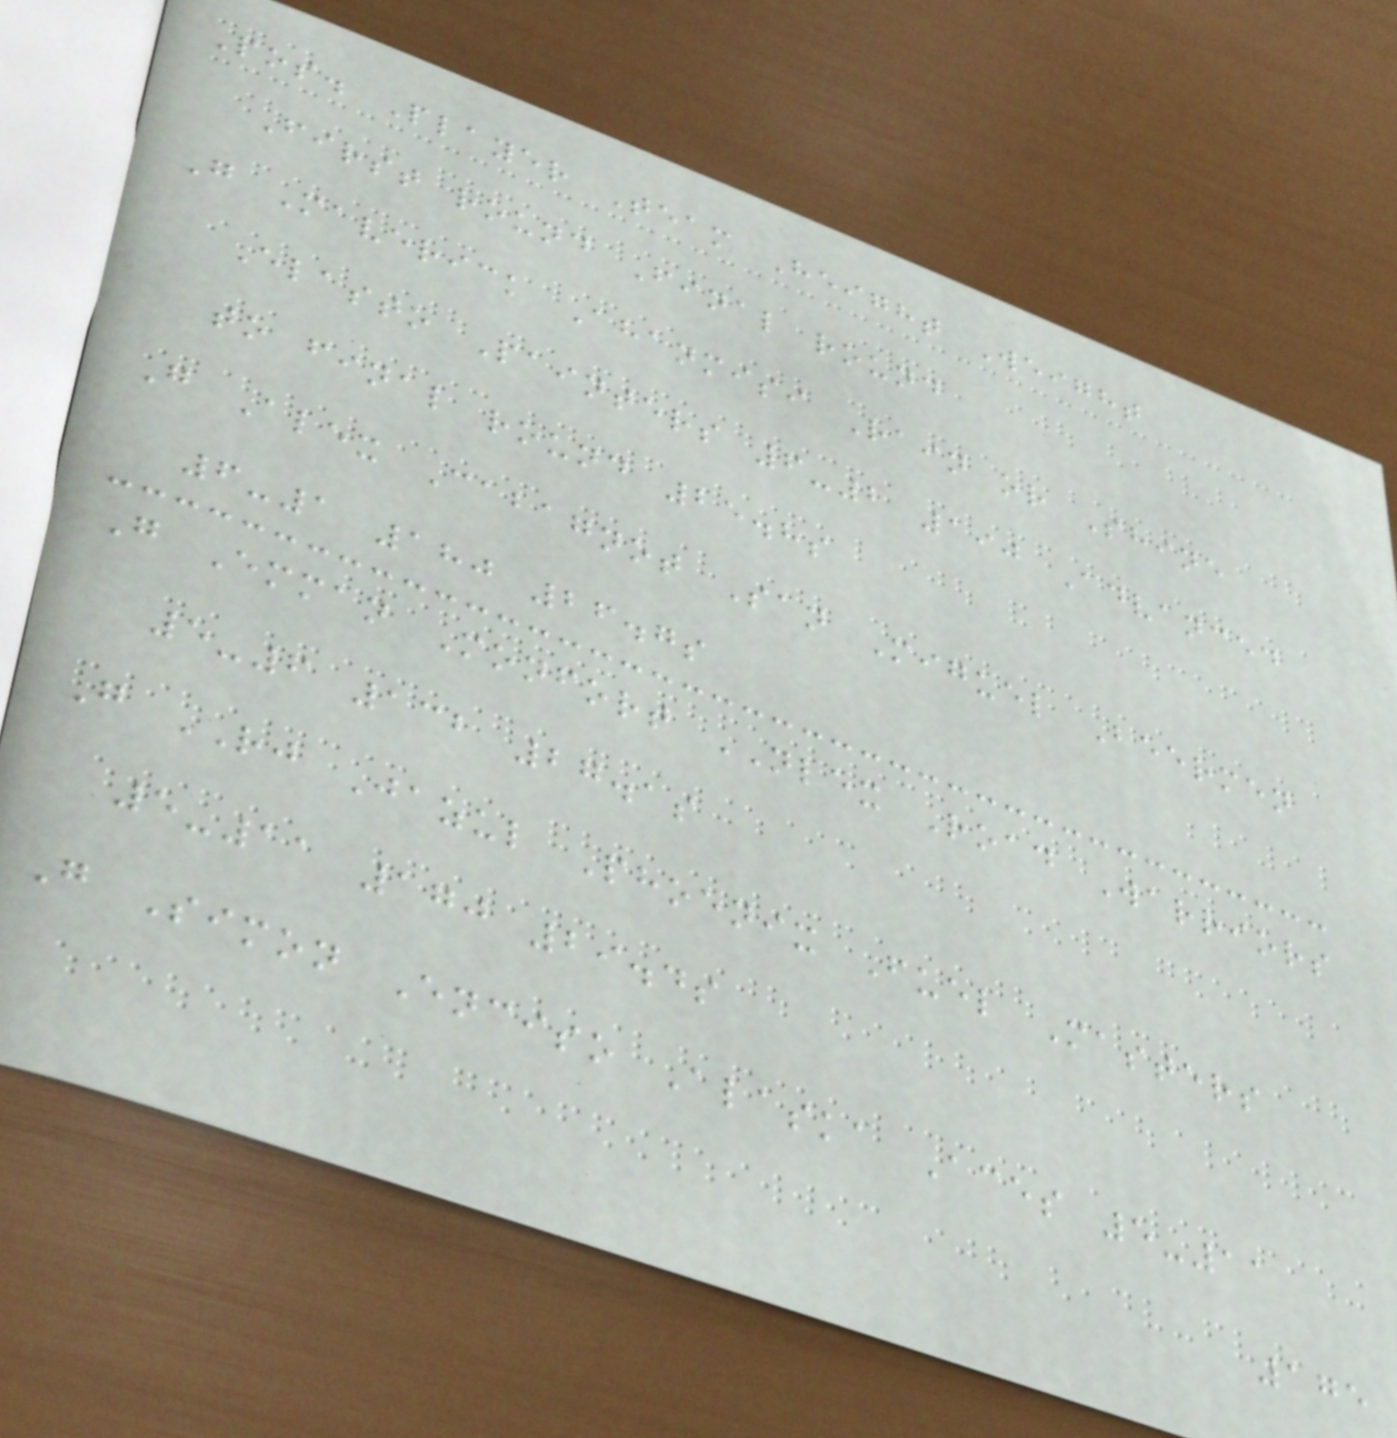Pos. Player Team Height Weight
First round Final round
G Maverick Ahanmisi Rain or Shine
Elasto Painters 6-2 190 Advanced
to final round 25.8s
G Alex Cabagnot San Miguel Beermen
6-1 180 26.7s
G Emman Monfort NLEX Road Warriors
5-6 132 27.1s
G RJ Jazul Phoenix Fuel Masters
5-11 170 29.4s
G Simon Enciso Alaska Aces 5-11
175
